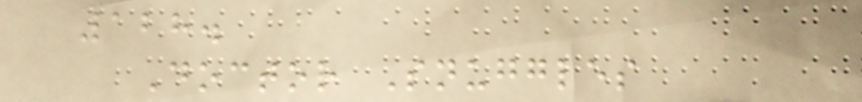128.
Doctor Snuggles
